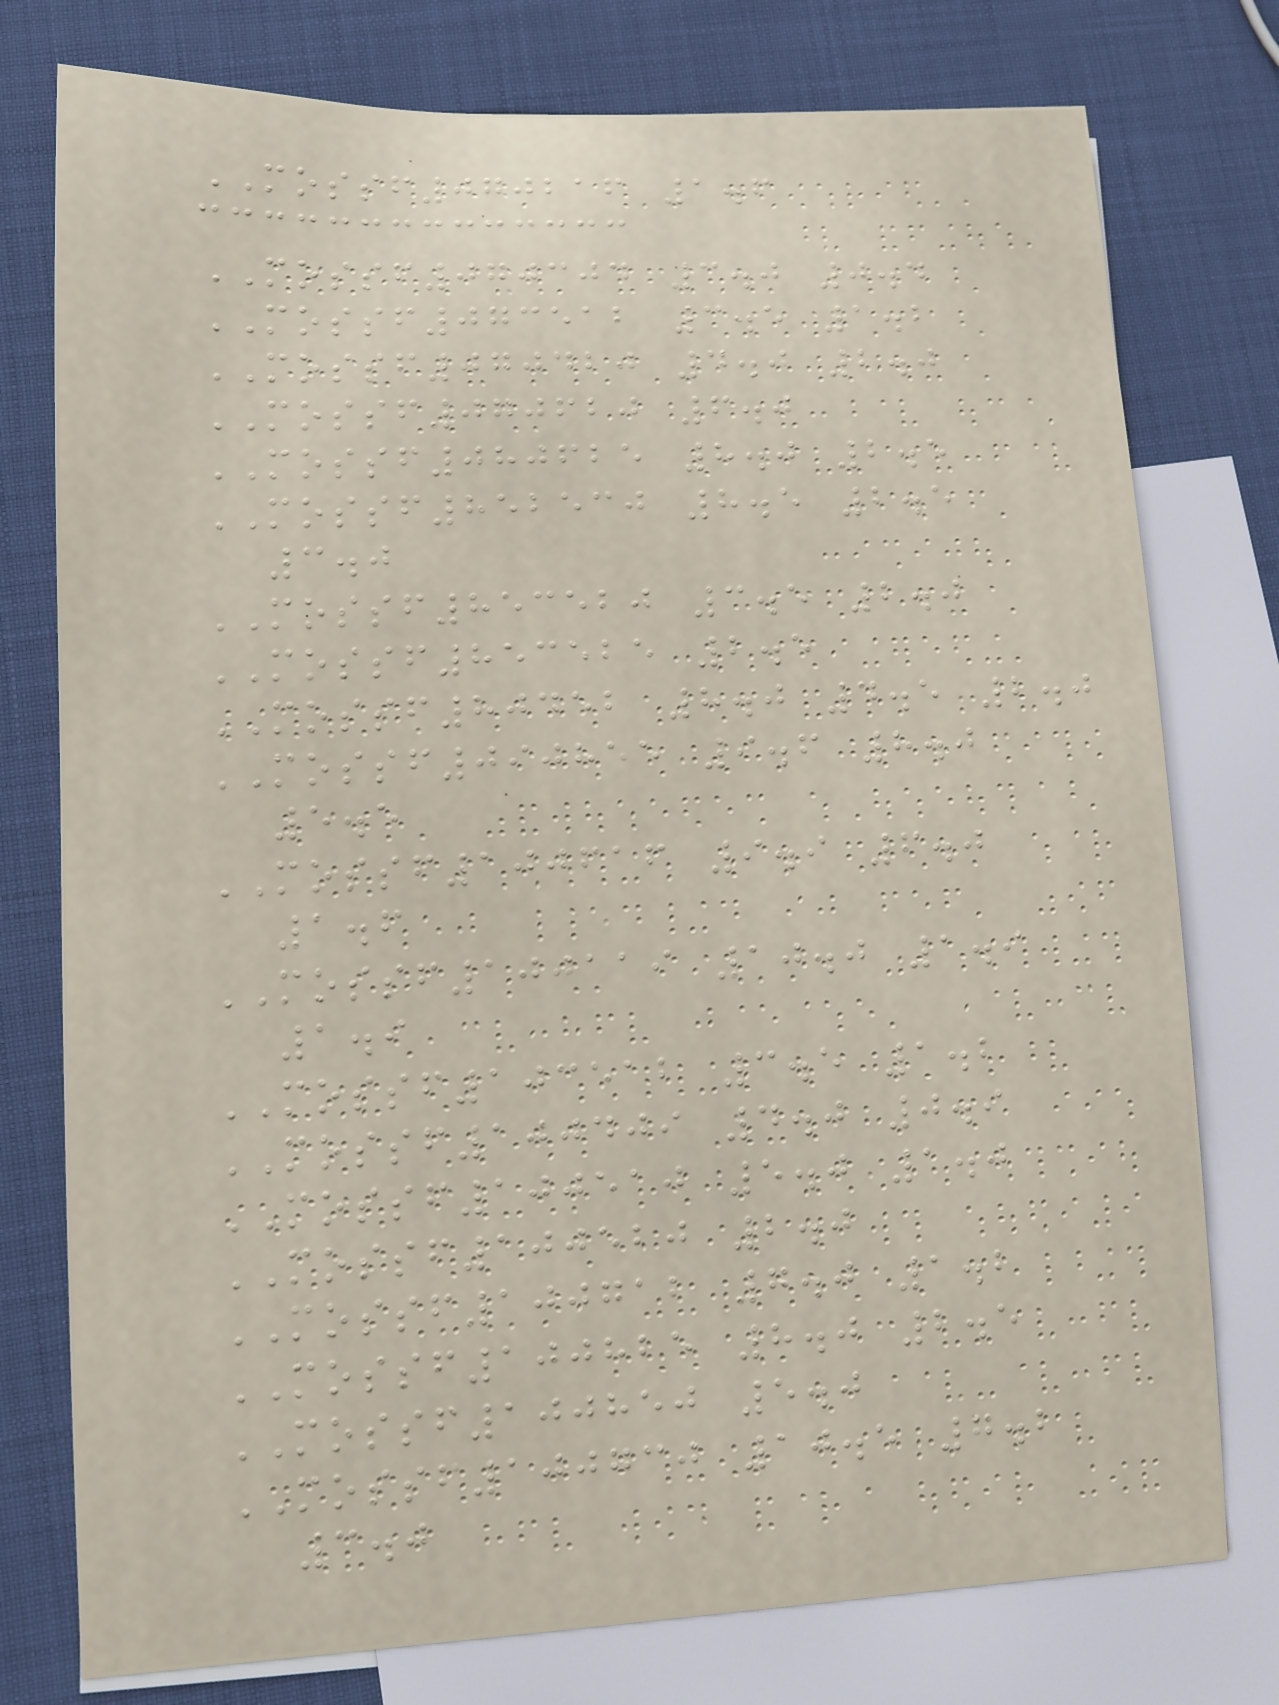MOSSF070216 1.6
MOSSF070304 3.0 0.4
MOSSF073512 3.5 1.2
MOSSF070420 4.0 2.0
MOSSF070620 6.0
MOSSF080625 8.0 2.5
MOSSF852530 8.5 2.5
3.0
MOSSF853520 3.5 2.0
MOSSF853525 2.5
MOSSF80452 8.0 4.5 2.0
MOSSF090855 9.6 8.0
5.5
MOSSF100616 9.9 6.0
1.6
MOSSF100119 10.0 1.9
1.9
MOSSF103512 3.5 1.2
MOSSF100409 4.0 0.9
MOSSF100510 5.0 1.0
MOSSF100520 2.0
MOSSF100712 7.0 1.2
MOSSF100825 8.0 2.5
MOSSF100850 5.0
MOSSF100730 10.5 7.2
3.0
